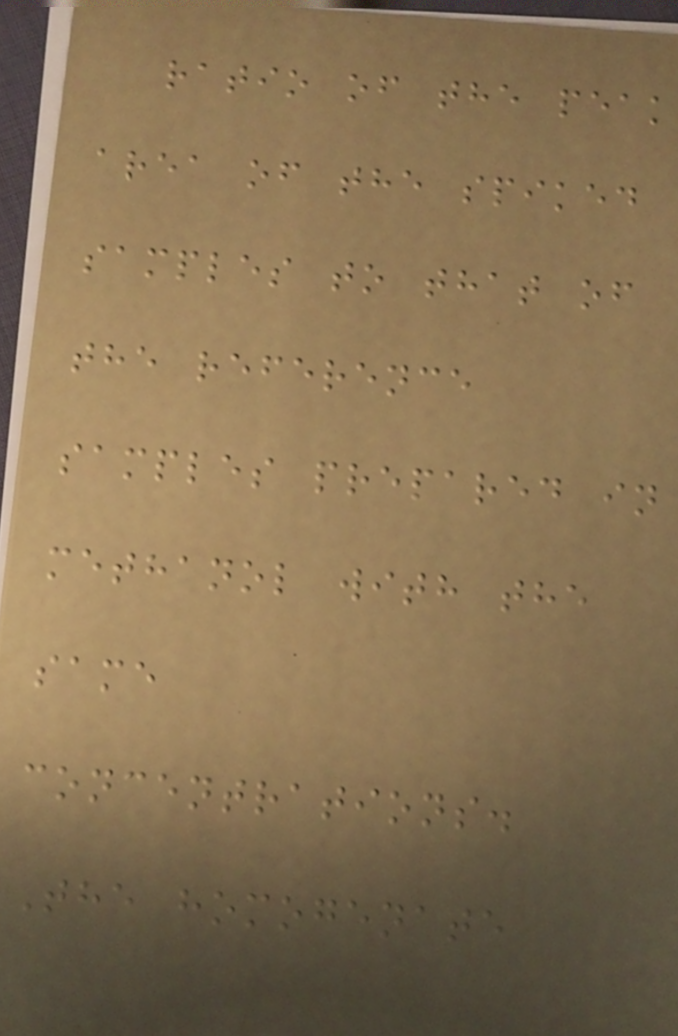ratio of the peak
area of the spiked
samples to that of
the reference
samples prepared in
methanol with the
same
concentrations.
The homogenate
